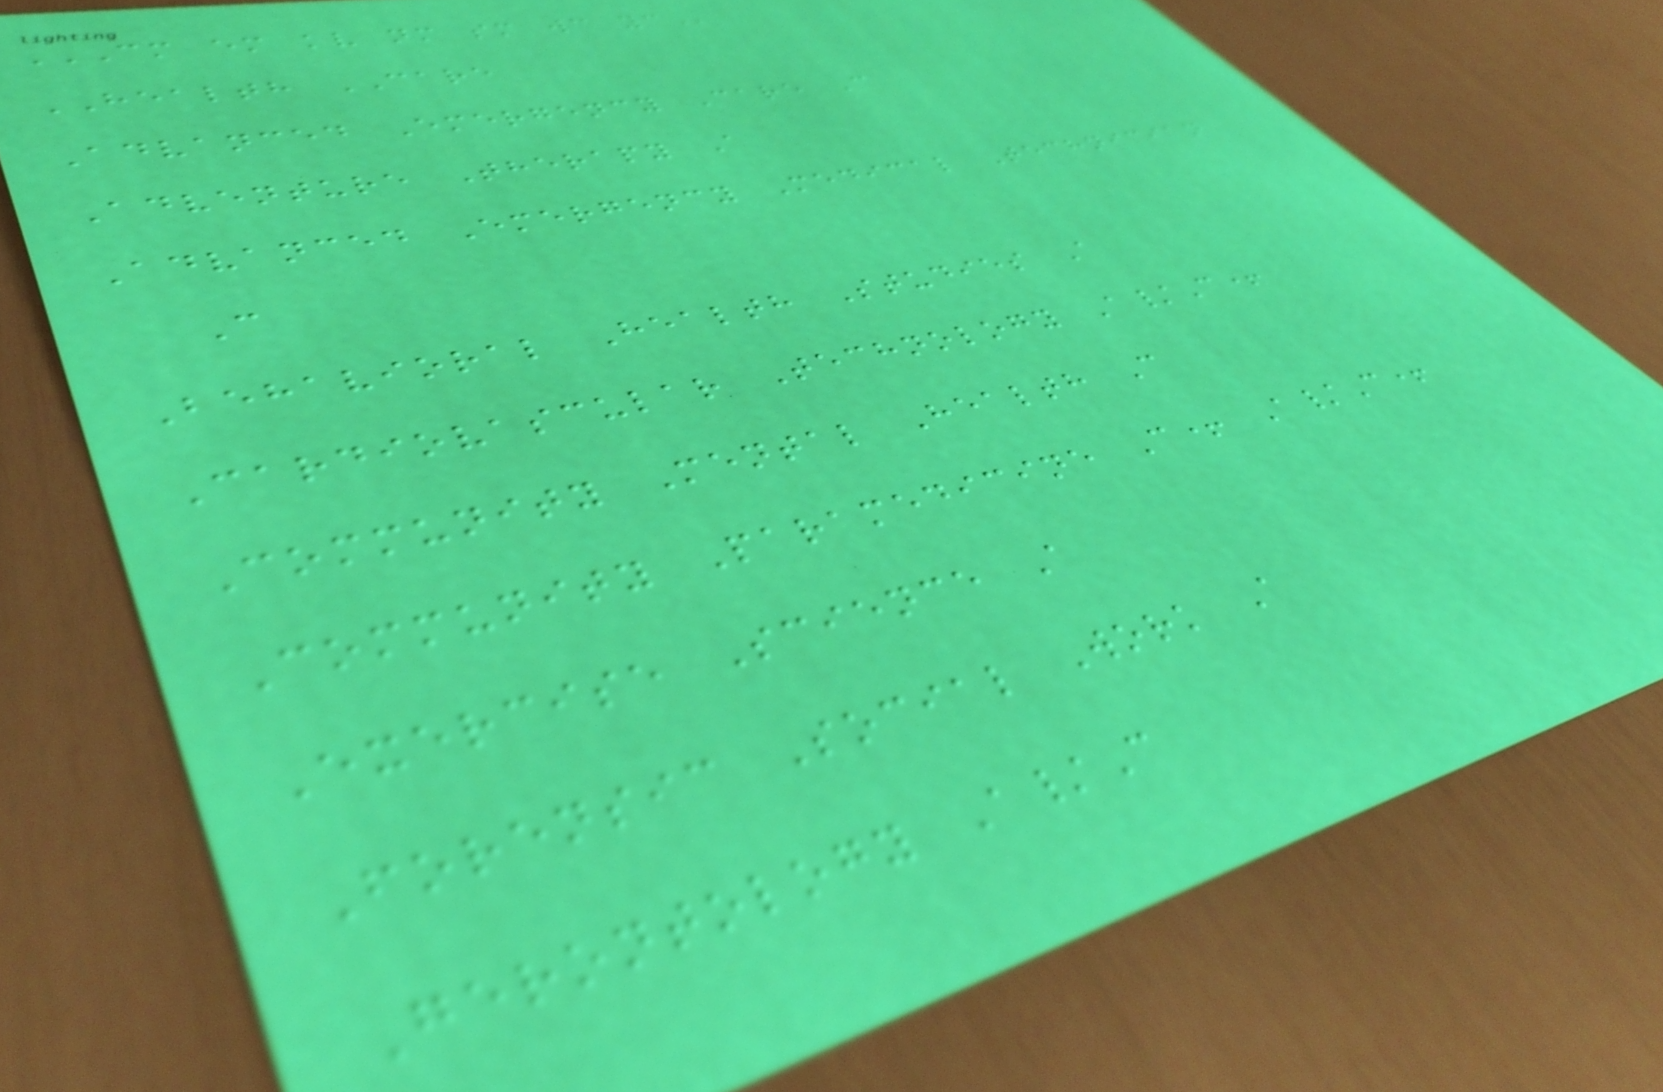CM EM KV NM SM WC YC
HEALTH CARE
Advanced Emergency Care C
Adventure Therapy A
Advanced Emergency Medical Technician
C
Behavioral Health Studies A
Cardiovascular Technology A/C+
Community Mental Health C
Community Paramedicine C+ A/C+
Exercise Science A
Forensic Social Work A
Gerontology A/C
